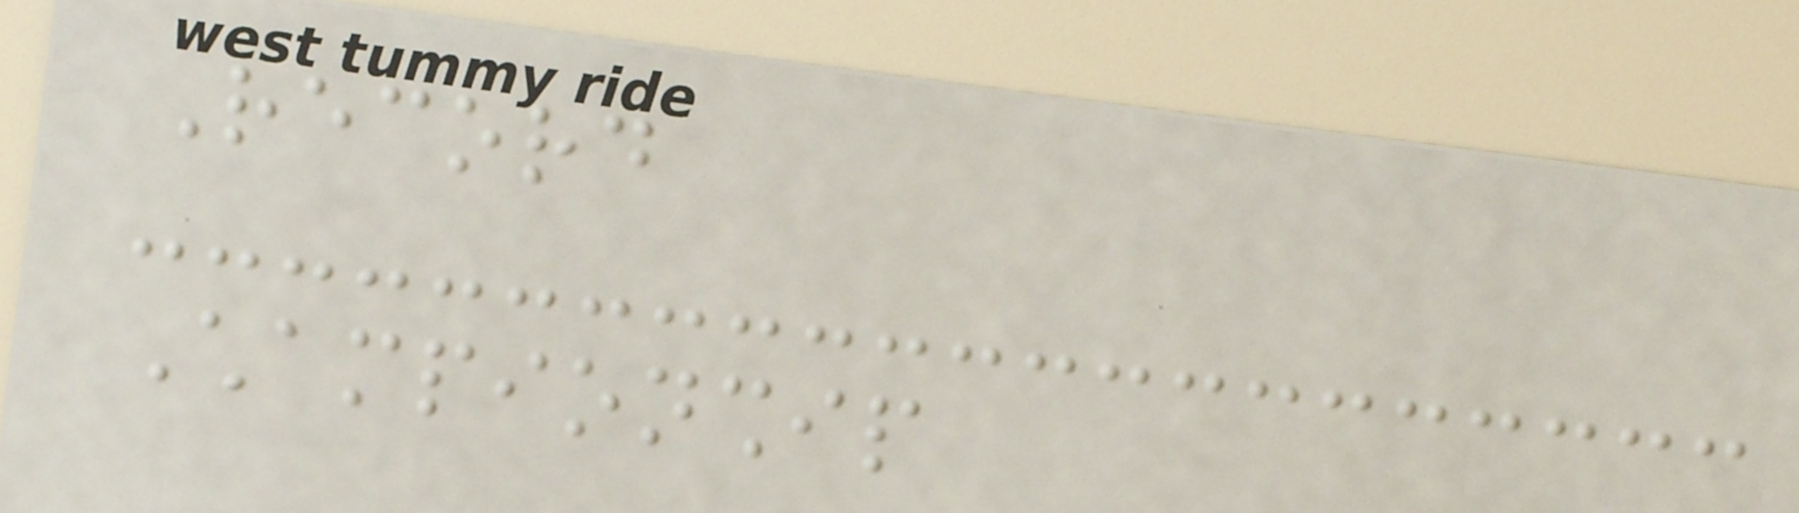Record
Championship
